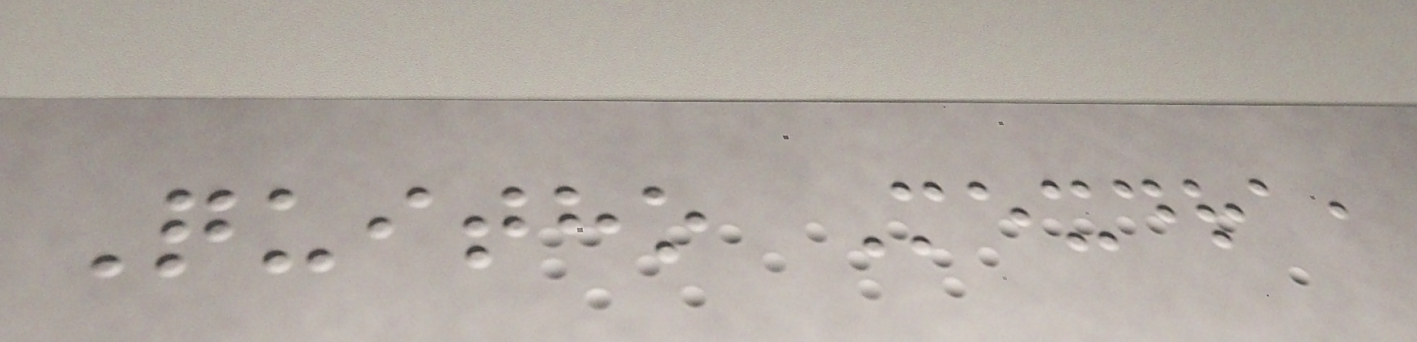Quitho Mexdra,
